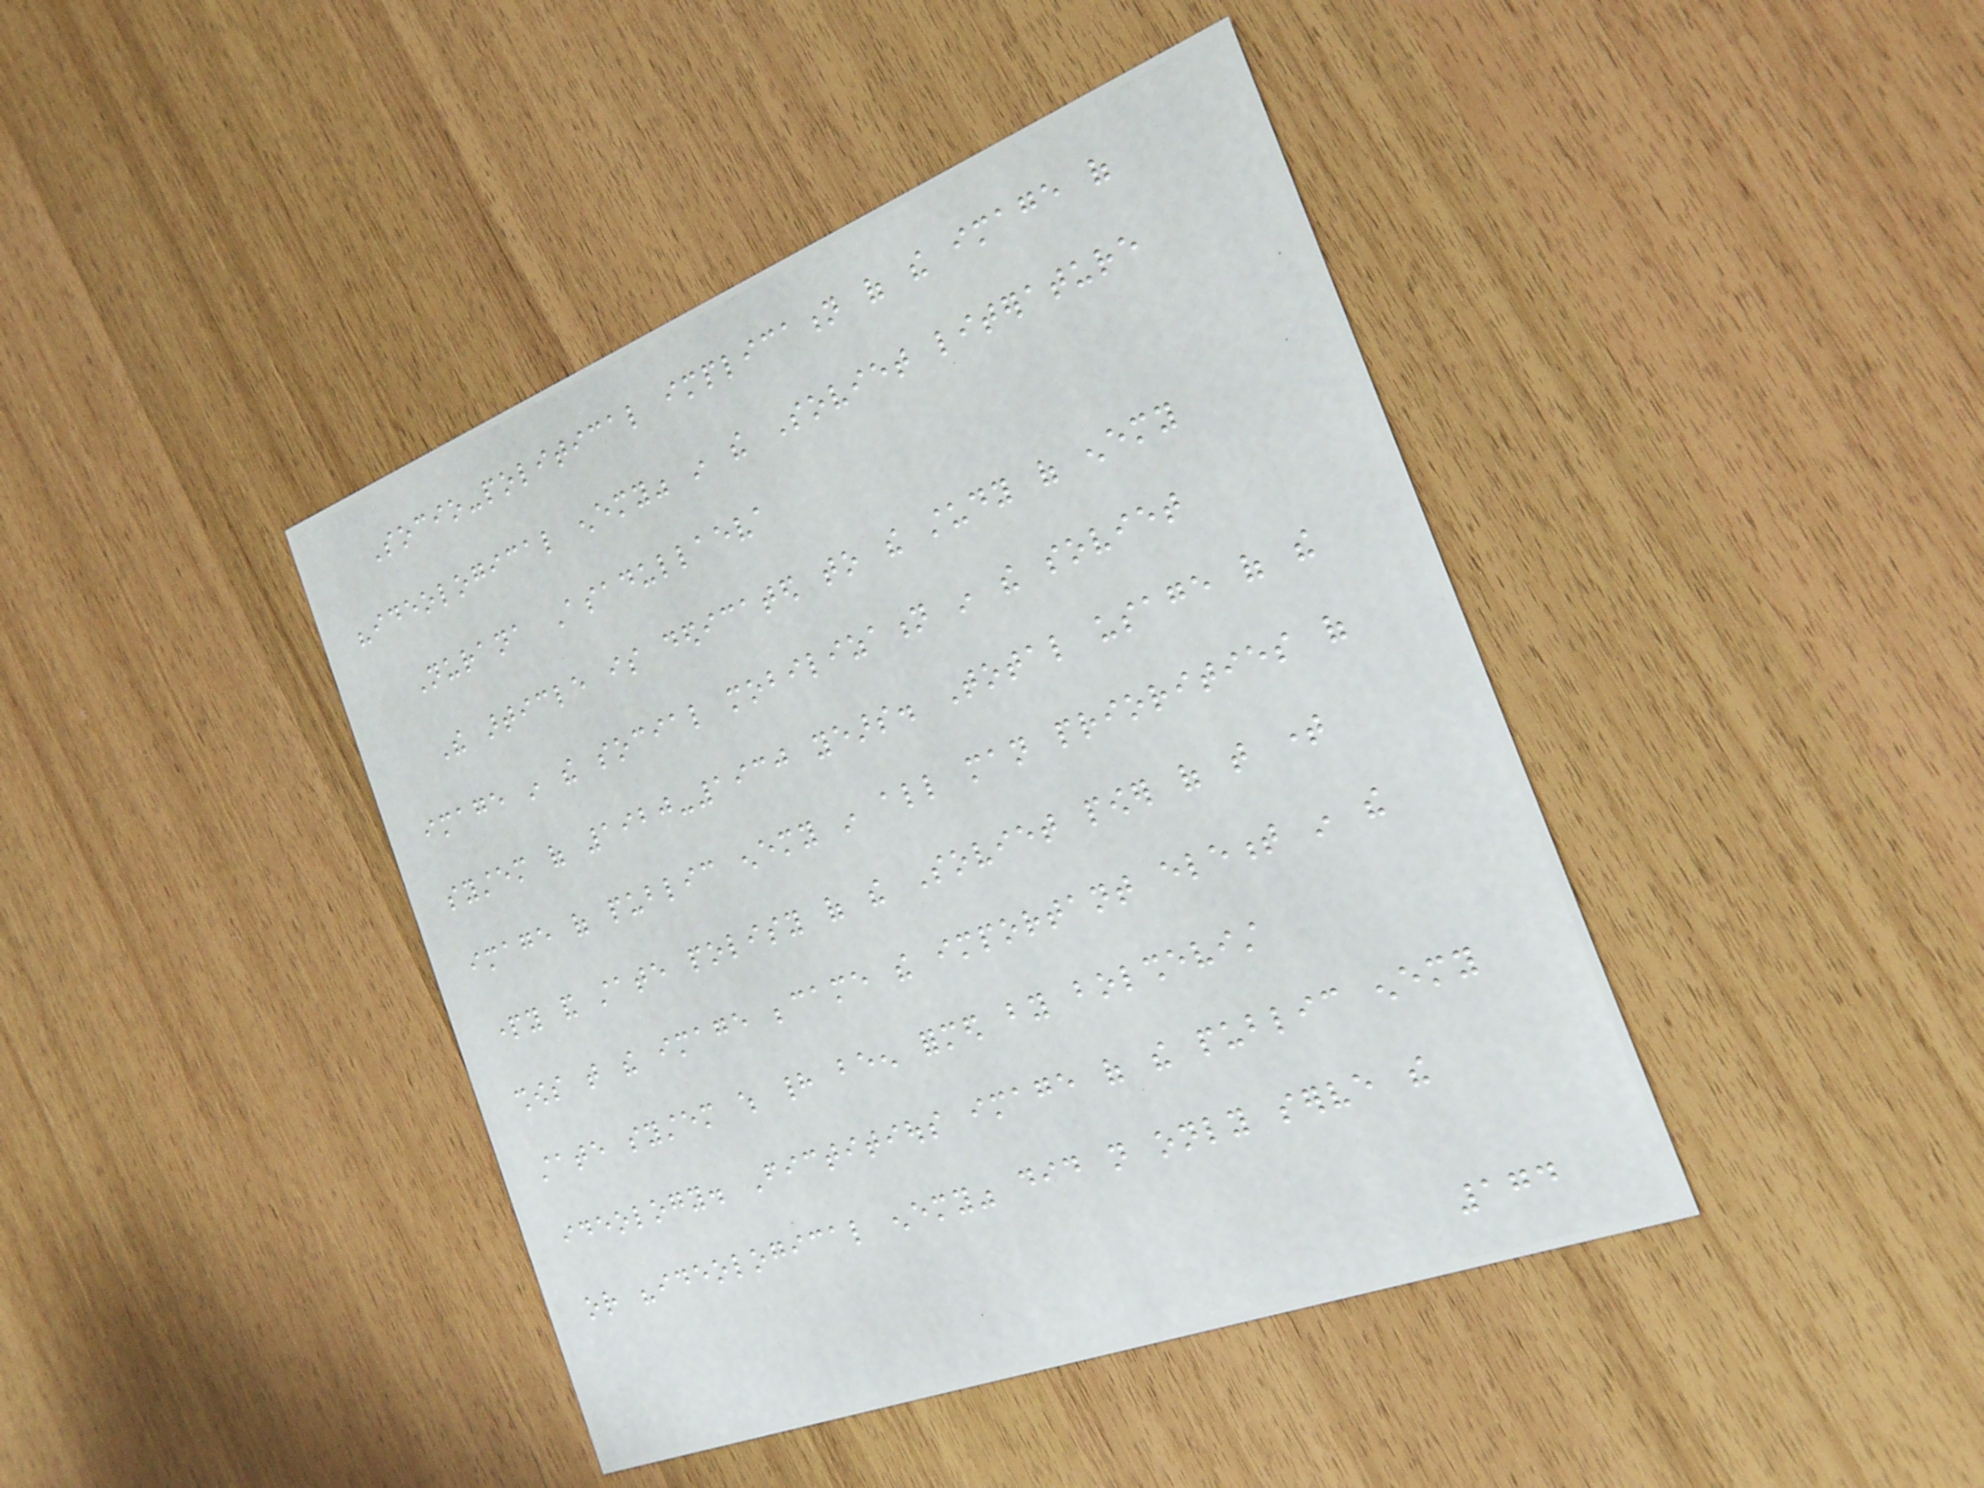Socio-political implication of the image of
"ideological enemy" in the Soviet literature
Nurana Asadullaeva
The article is dedicated to the study of enemy
image in the social mobilization in the soviet
system of 1920-1930 years. Total usage of the
image of public enemy in all man priorities of
party and state polisy of the Soviet power of that time
shows that the image became the important element in the
state system which had been formed by bolshevist
ideology. Fictitious image of the public enemy
or "ideological enemy" did not only serve the
174
